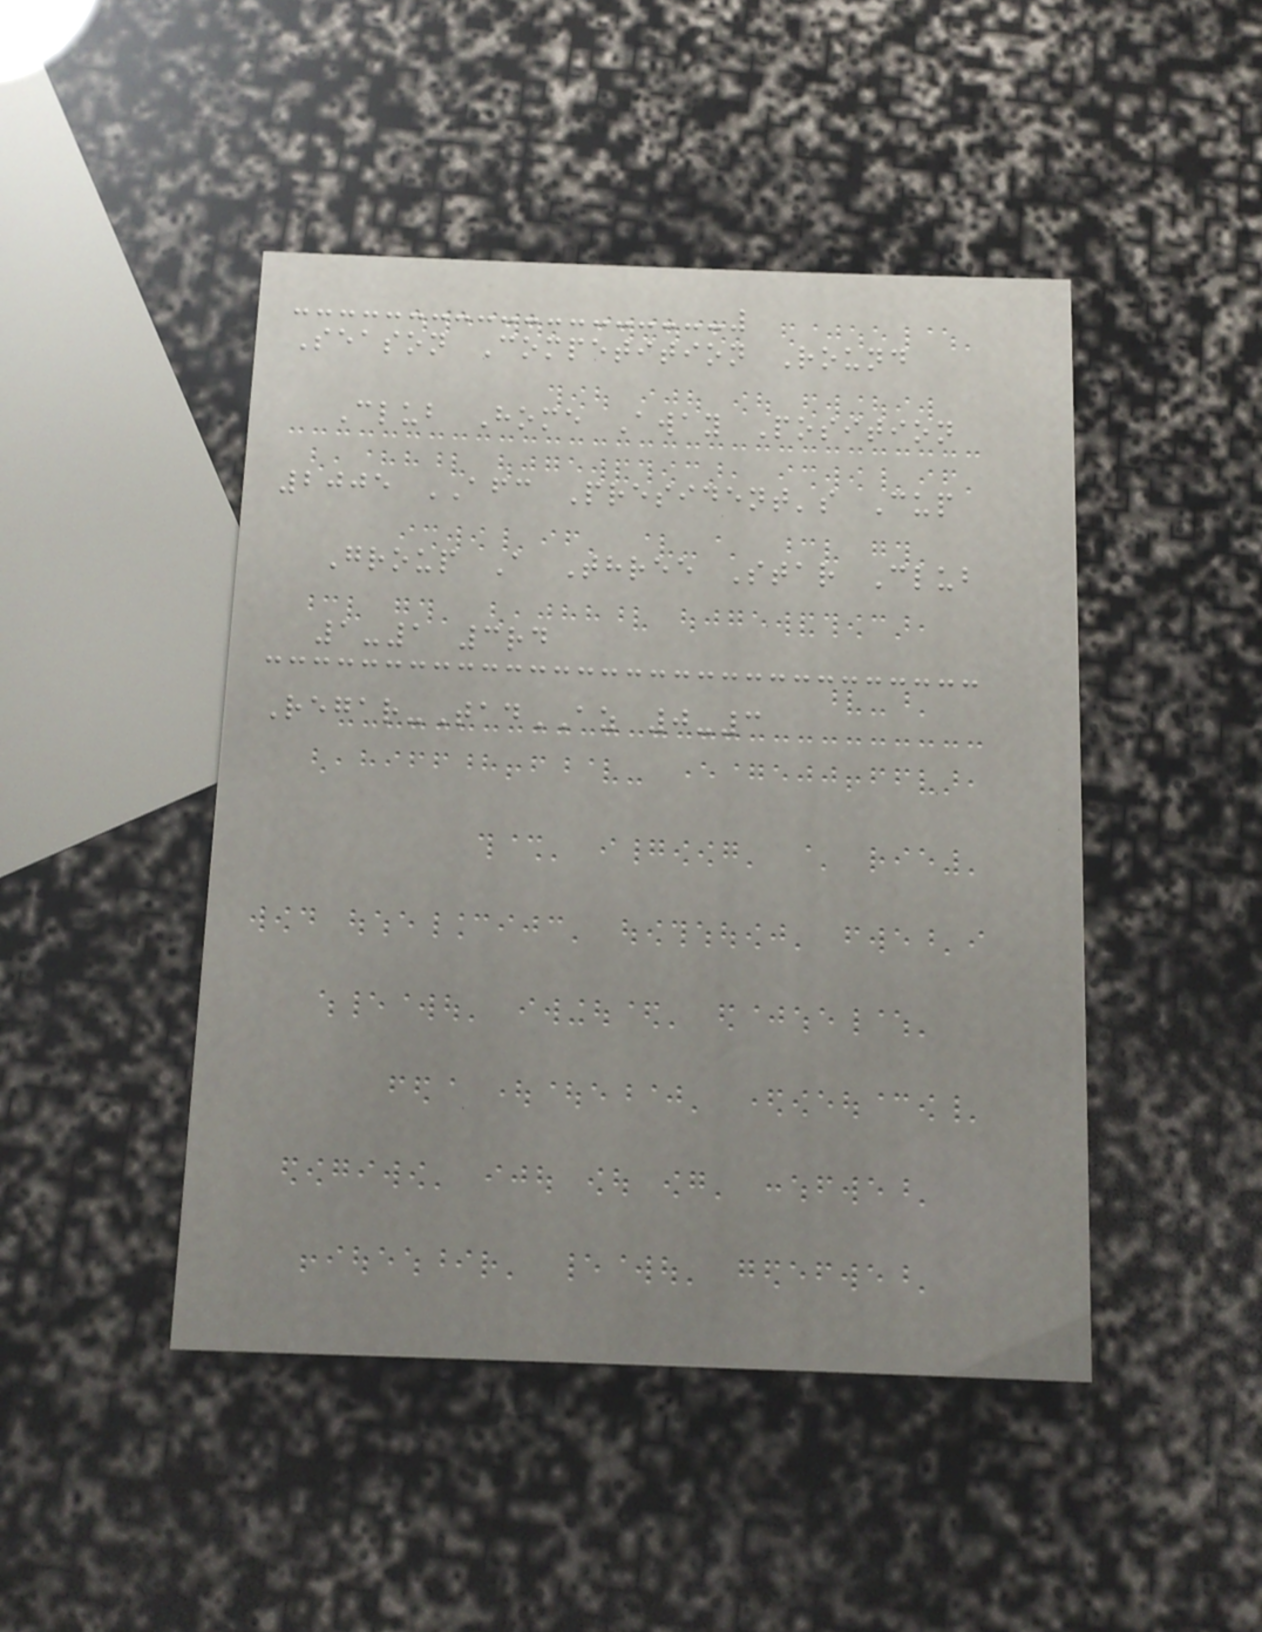Season Competition Round
Club Home Away Position
2005 AFC President's Cup
Group A Three Star Club
1-1 3rd
Regar-TadAZ 0-3
